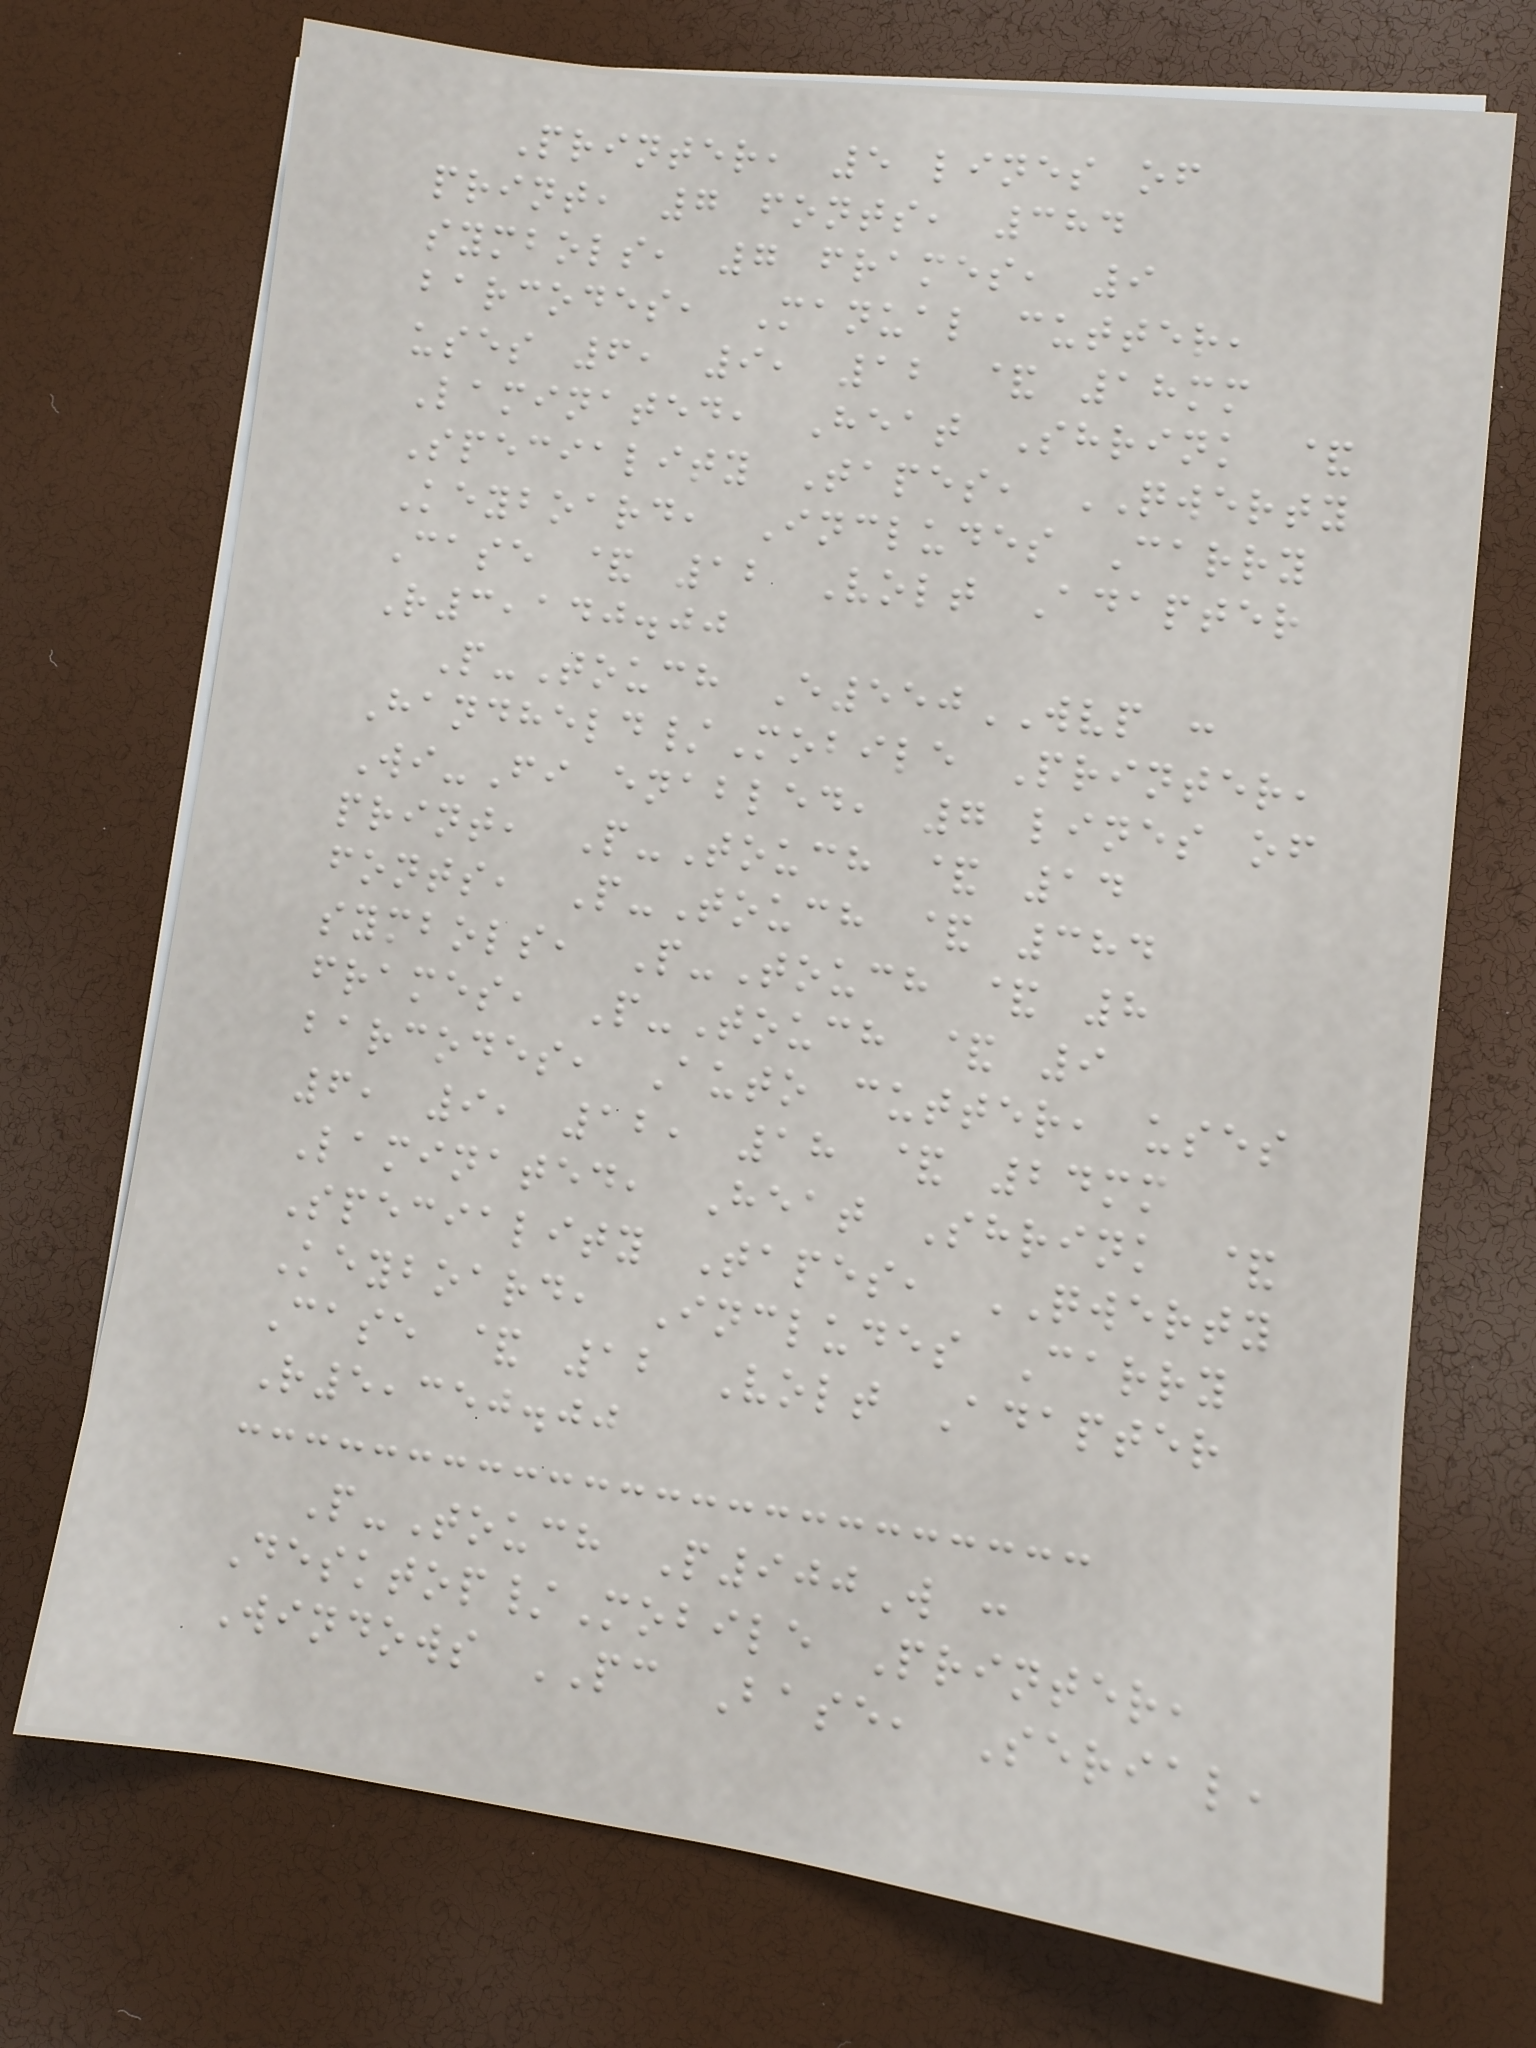Printer, 5 lines of
print, 7 fonts, 384
symbols, 7 frames, 9
barcodes, Manual cutter,
uses 6, 9, 12 & 18mm
Laminated, Heat Shrink &
Speciality Tapes, QWERTY
Keyboard, Includes Carry
Case & 12 Volt Adapter
R3,140.00
P-Touch E550WVP :
Handheld/Mobile Printer,
Wi-Fi enabled, 7 lines of
print, P-Touch & 14
fonts, P-Touch & 384
symbols, P-Touch & 8
frames, P-Touch & 9
barcodes, Auto cutter, uses
6, 9, 12, 18 & 24mm
Laminated, Heat Shrink &
Speciality Tapes, QWERTY
Keyboard, Includes Carry
Case & 12 Volt Adapter
R5,350.00
P-Touch P900W :
Desktop/Mobile Printer,
Windows PC Base, Serial,
